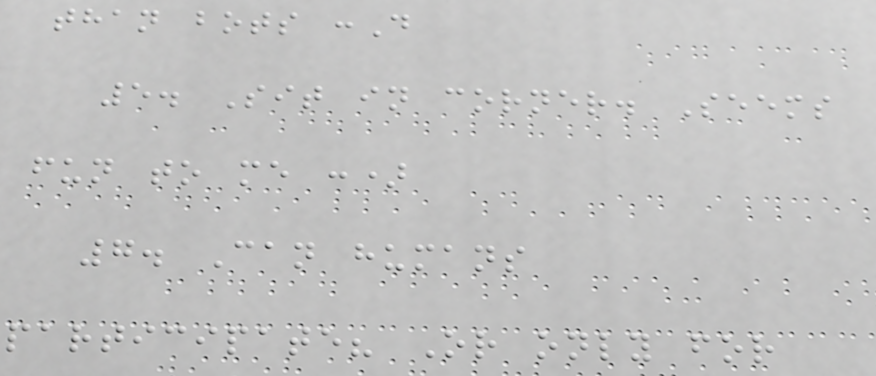than bots :D
5. Sit in corner. Seems
fun to me :)
7. Can humans
participate? Or only for
